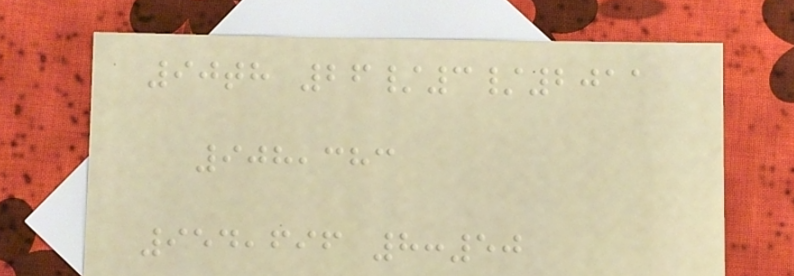90th 26/3/2011
908,383
954,696 8:50
